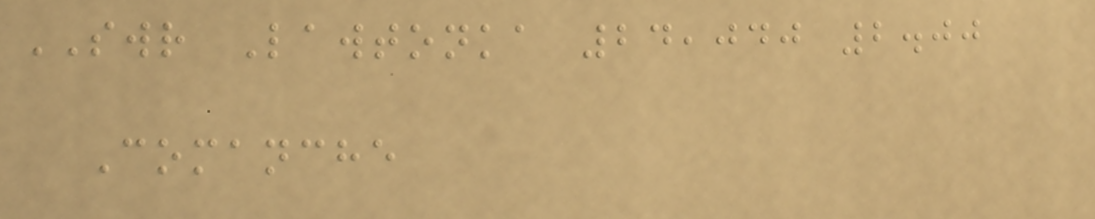SWR Lawtonka 24,040 2.00
Comanche
